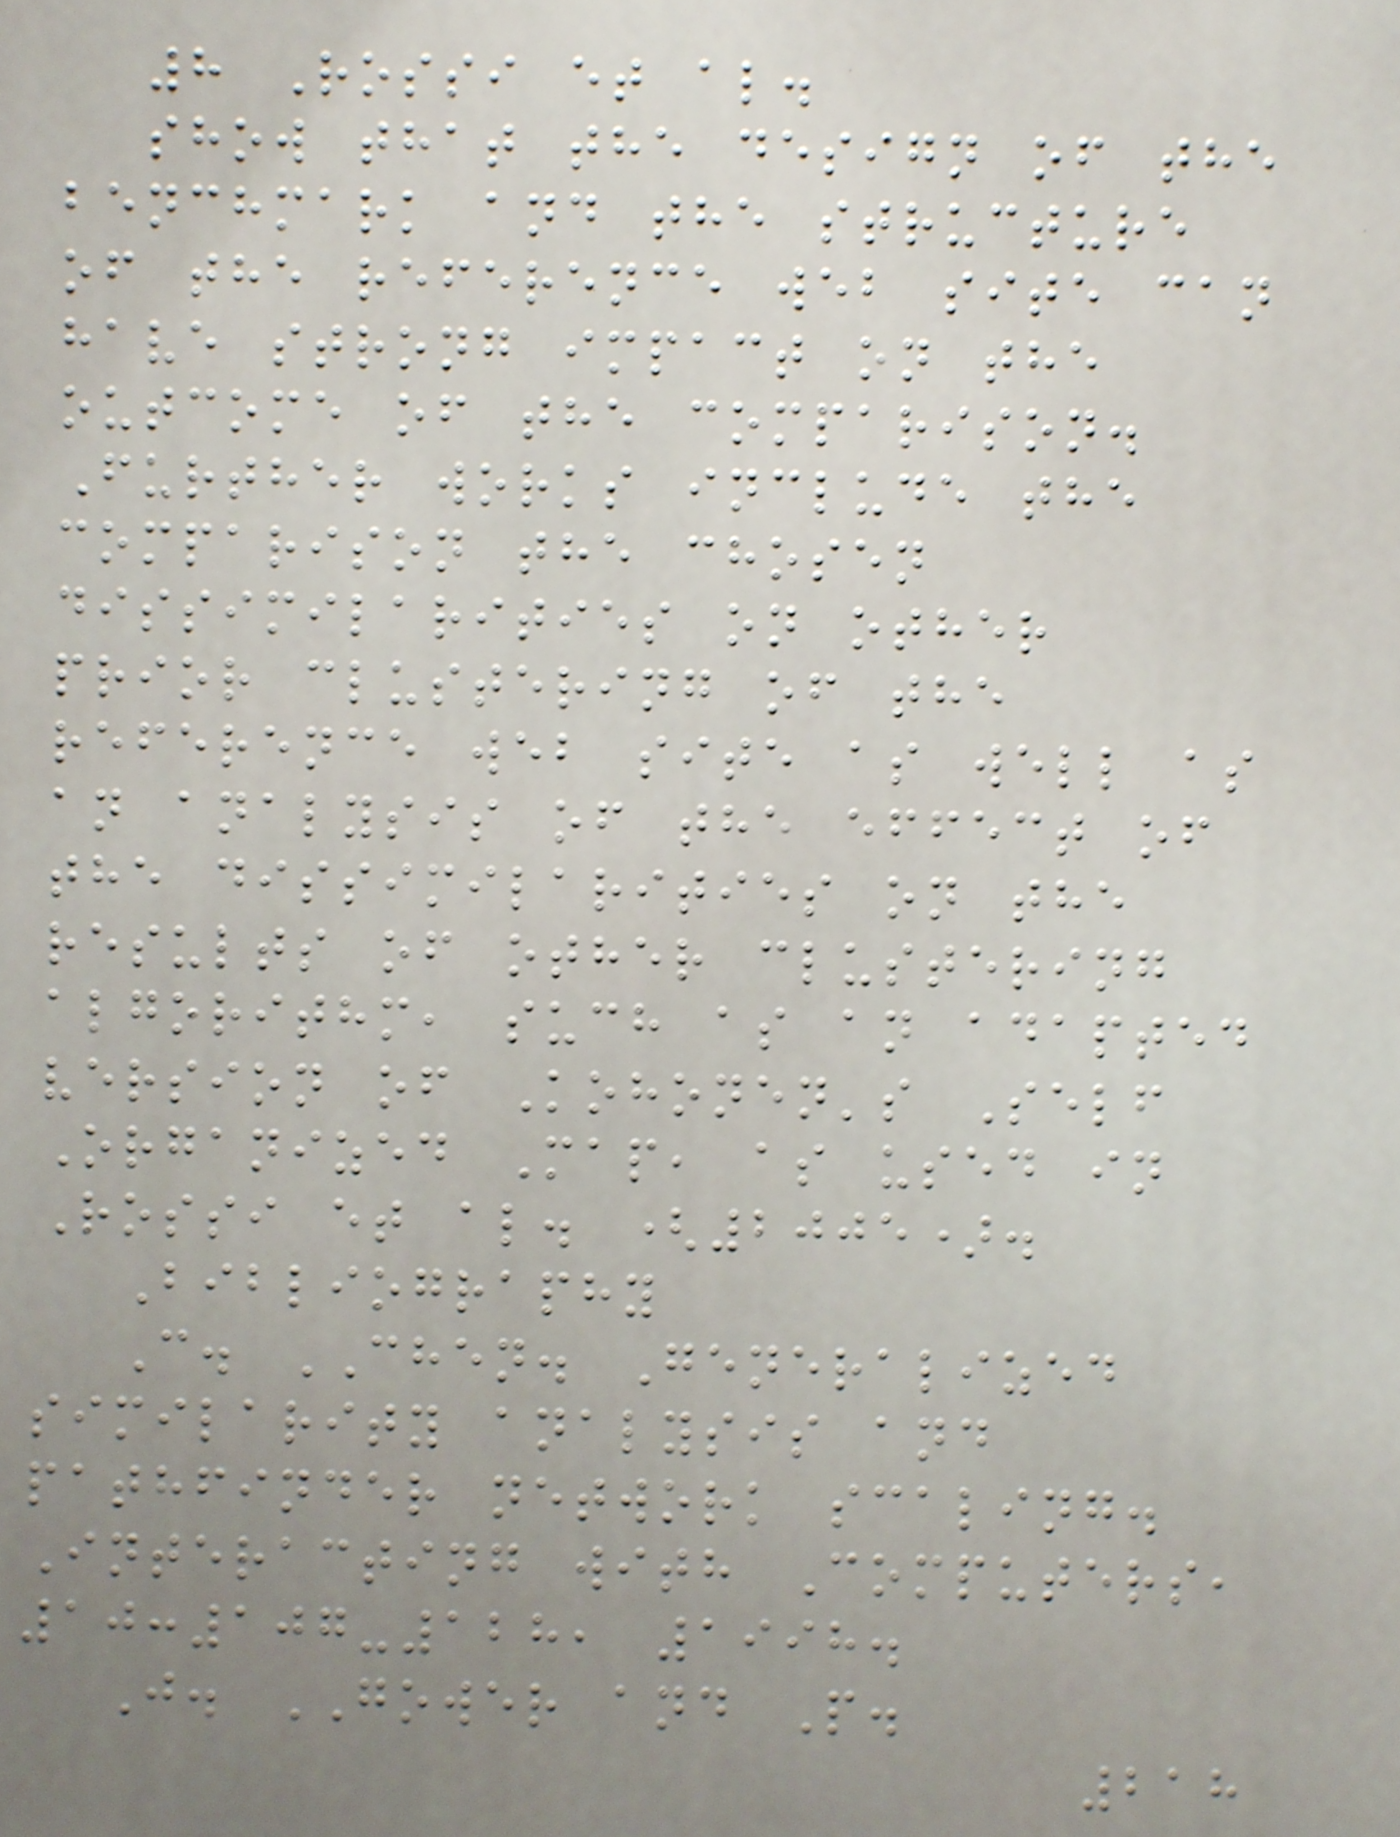8 Rossi et al.
show that the design of the
benchmark and the structure
of the reference web site can
have strong impact on the
outcome of the comparison.
Further works include the
comparison the chosen
dissimilarities on other
prior clustering of the
reference web site as well as
an analysis of the effect of
the dissimilarities on the
results of other clustering
algorithm, such as an adapted
version of Kohonen's Self
Organized Map, as used in
Rossi et al. (2005).
Bibliography
C. CHEN. Generalized
similarity analysis and
pathfinder network scaling.
Interacting with Computers,
10:107-128, 1998.
J. GOWER and P.
218
